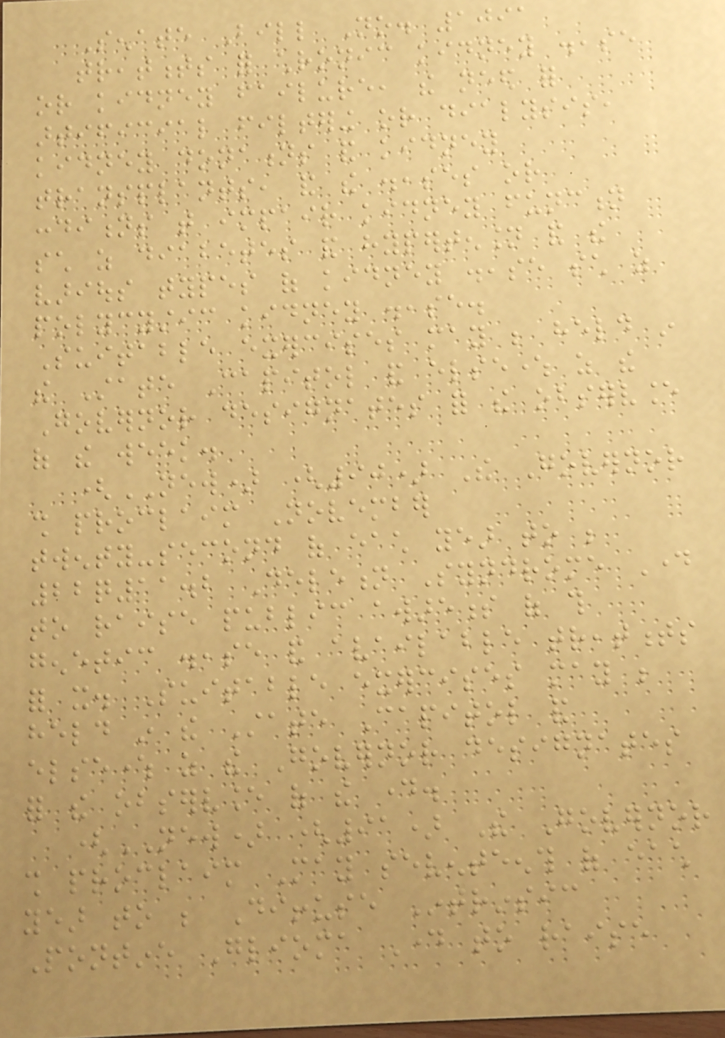Senate Bill No. 1091
treatments for chronic kidney disease
or kidney failure, the need for
artificial filtering or dialysis,
kidney donations and kidney
transplants, and the diseases or
conditions that impair kidney function
such as diabetes and hypertension and the
various types of kidney disease such as
polycystic kidney disease.
Suitable exercises may be held in
the State Capitol and elsewhere as the
Governor designates for the observance
of the week.
(NEW) (90) The Governor
shall proclaim November
twenty-second of each year to be
22q11.2 Deletion Syndrome Day
to raise public awareness of this
genetic disease and available treatments
for it. Suitable exercises may be
held in the State Capitol and
elsewhere as the Governor designates
for the observance of the day.
(NEW) (91) The Governor
shall proclaim May seventeenth of each
year to be Diffuse Intrinsic
Pontine Glioma Day to raise
